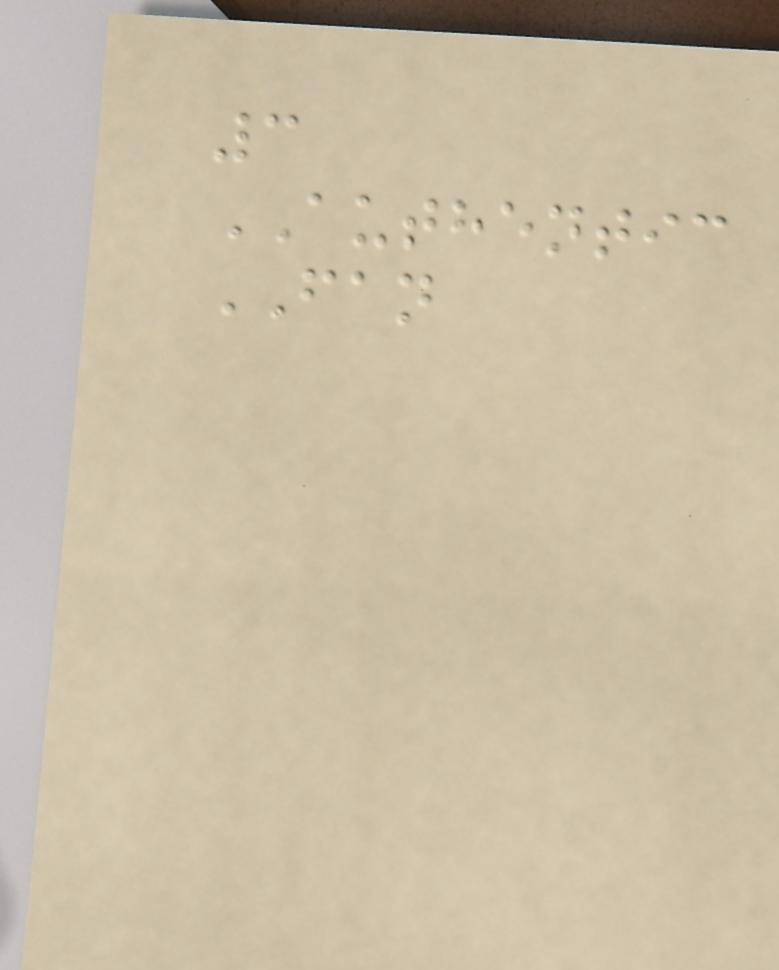3
AUTHENTIC
FAN
